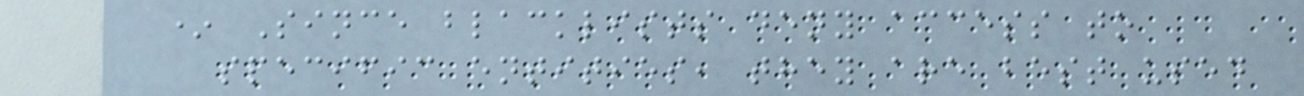* Since blacklists deny access to
specific entities, they are best used
